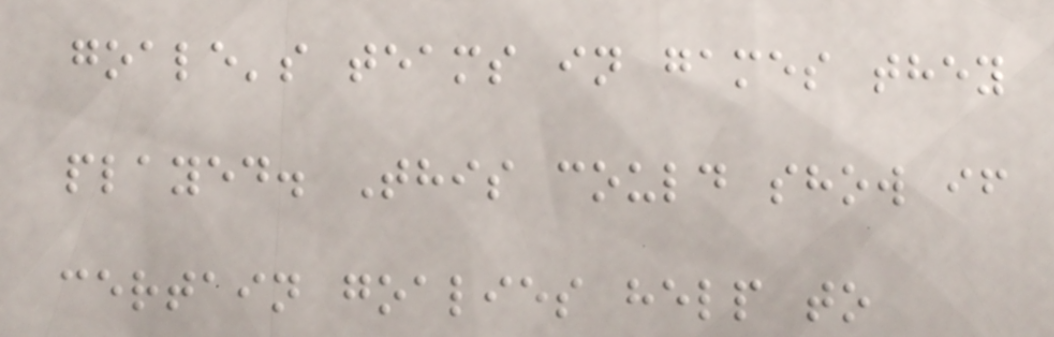goale's teams in games they
played. This could show if
certain goalies help to
